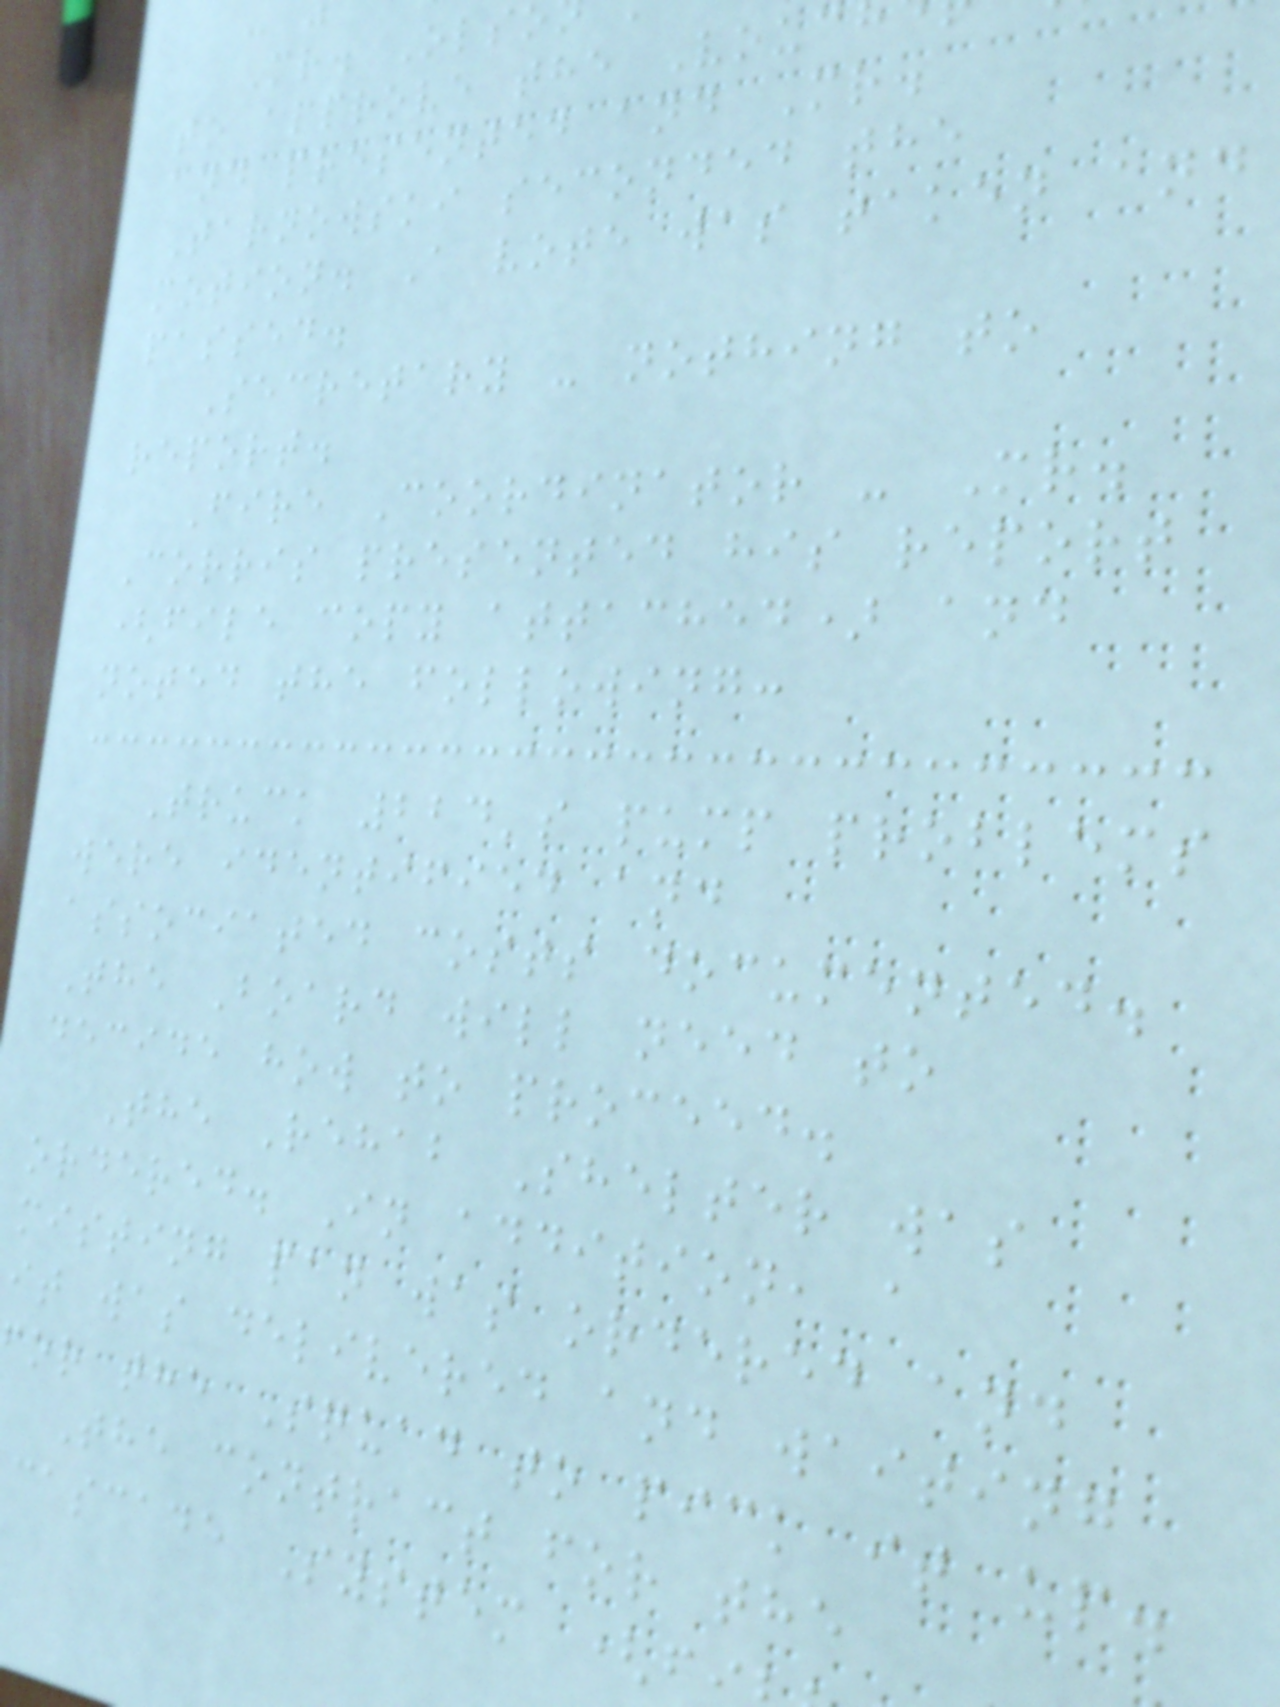Mr. Olso
to approve the Vouc
and presented and Mr.
Tarnowski seconded the
motion. A vote was taken and
passed.
Secretary - nothing to
report.
Fire Coordinator - Mr.
Corris presented his report
(file copy attached) and
noted the following:
Truck 224's pump problems
were identified and
associated costs documented.
The Board will need to
decide how to proceed.
The Rehab Shelter was
ordered. In addition, a
misting pan was ordered and
it was delivered and waiting
or the Squad to pick it up.
The contract for the
cascade System (f
